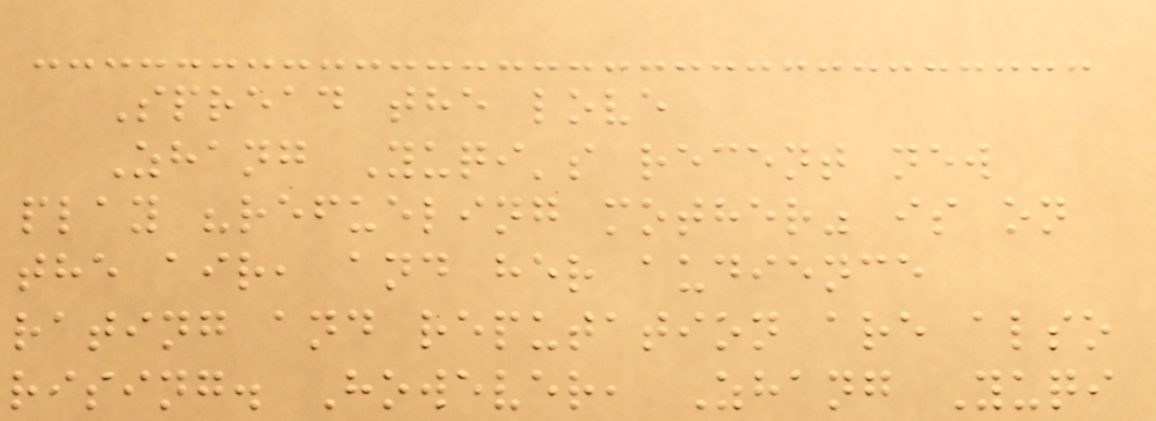Spread the love
Zhang Yuqi's recent new
play "refueling mother" is on
the air, and her audience
rating and reputation are also
rising. However, Zhang Yuqi
